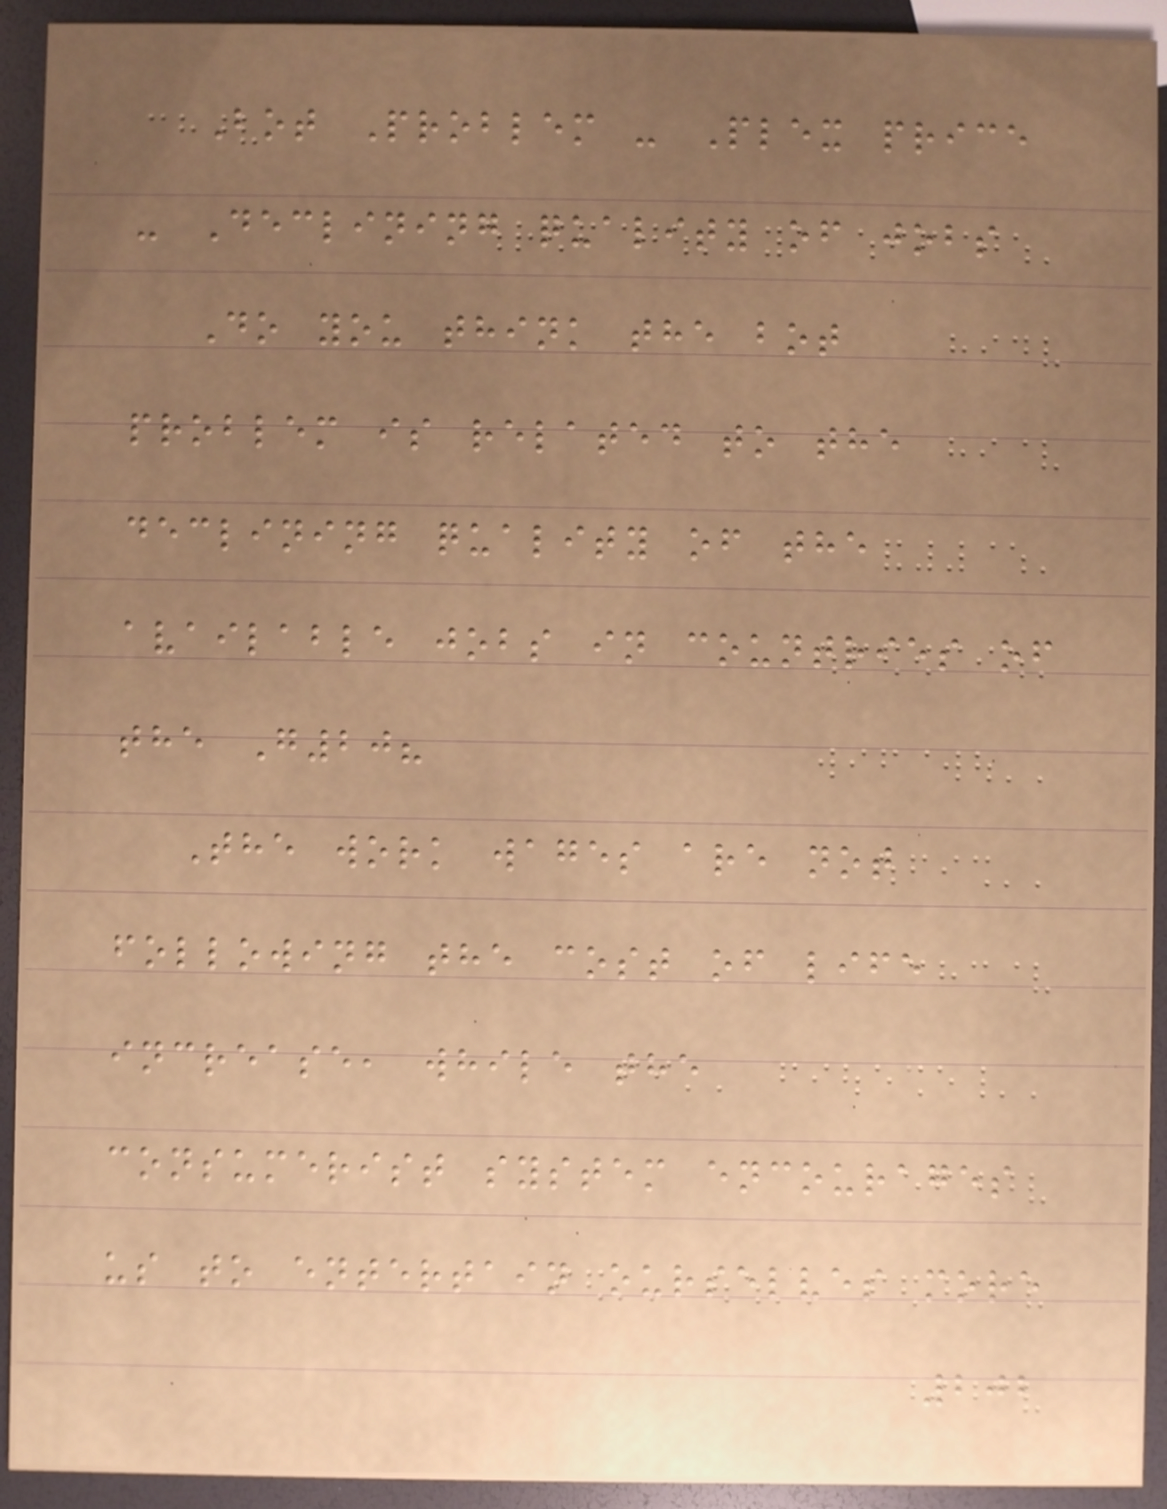Bot Problem - Plex price
- Declining quality of jobs
Do you think the bot
problem is related to the
declining quality of the
available jobs in countries of
the G20?
The work wages are not
following the cost of life
increase, while the
consumerist system encourages
us to entertain ourselves more
202
